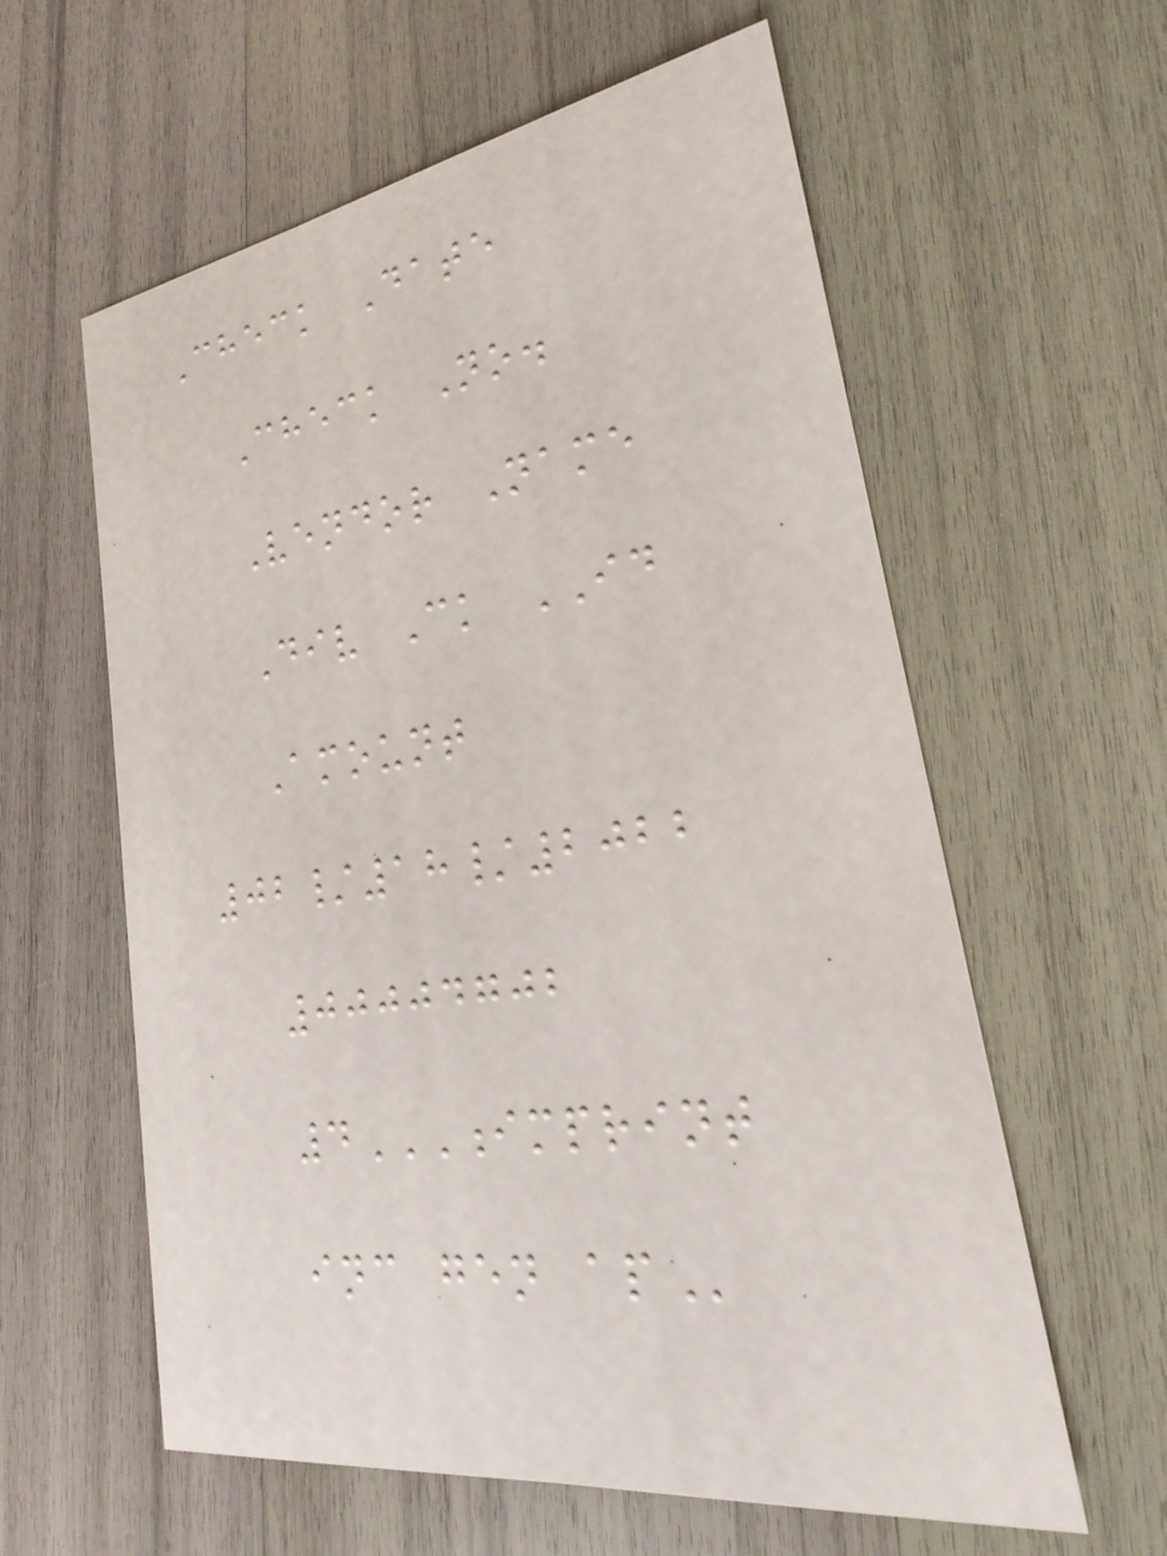Check Date
Check No.
Vendor Name
Div Ck ID
Amount
02/18/2022
00004702
4IMPRINT
INC GEN AP
